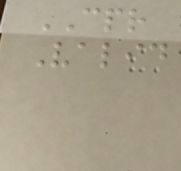CPR
Valid
